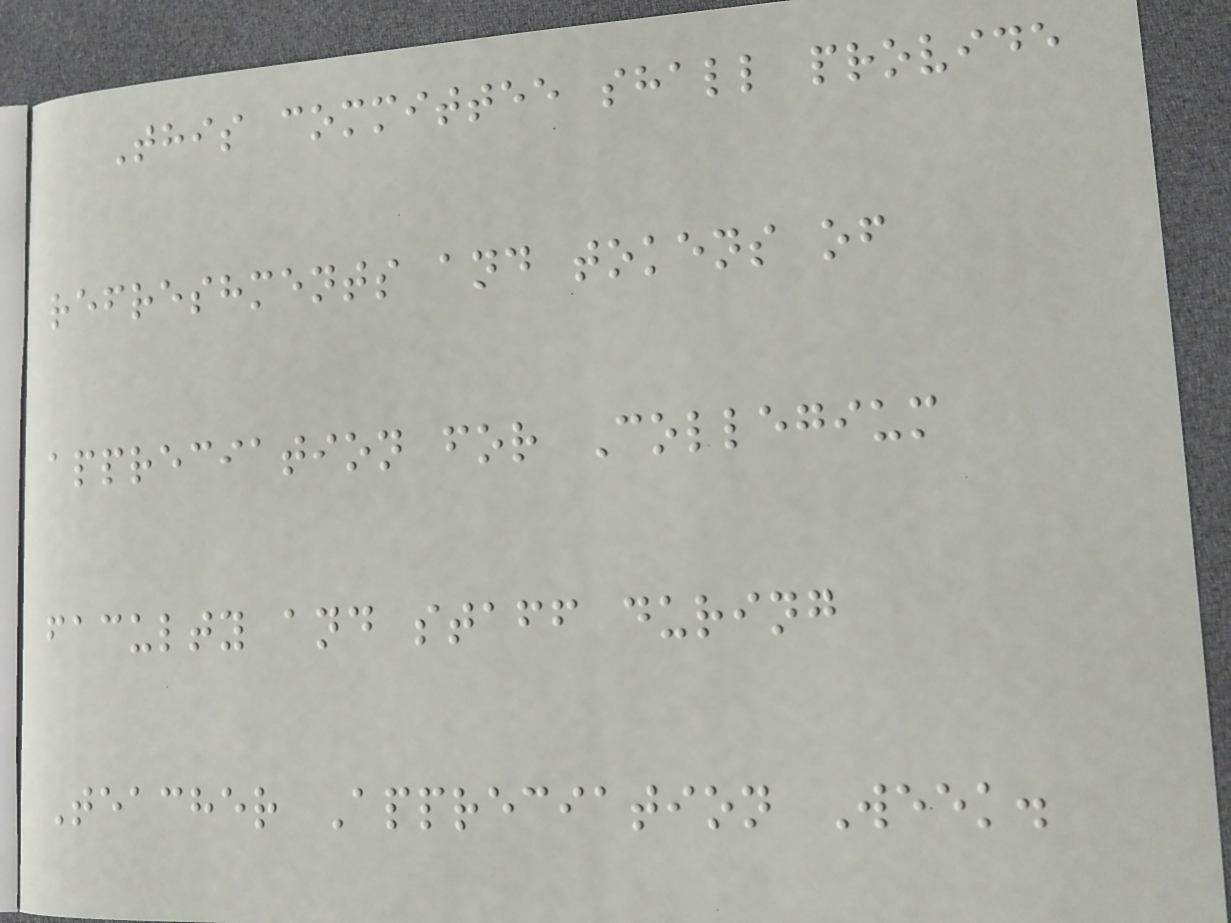This committee shall provide
refreshments and tokens of
appreciation for Collegium
faculty and staff during
Teacher Appreciation Week.
